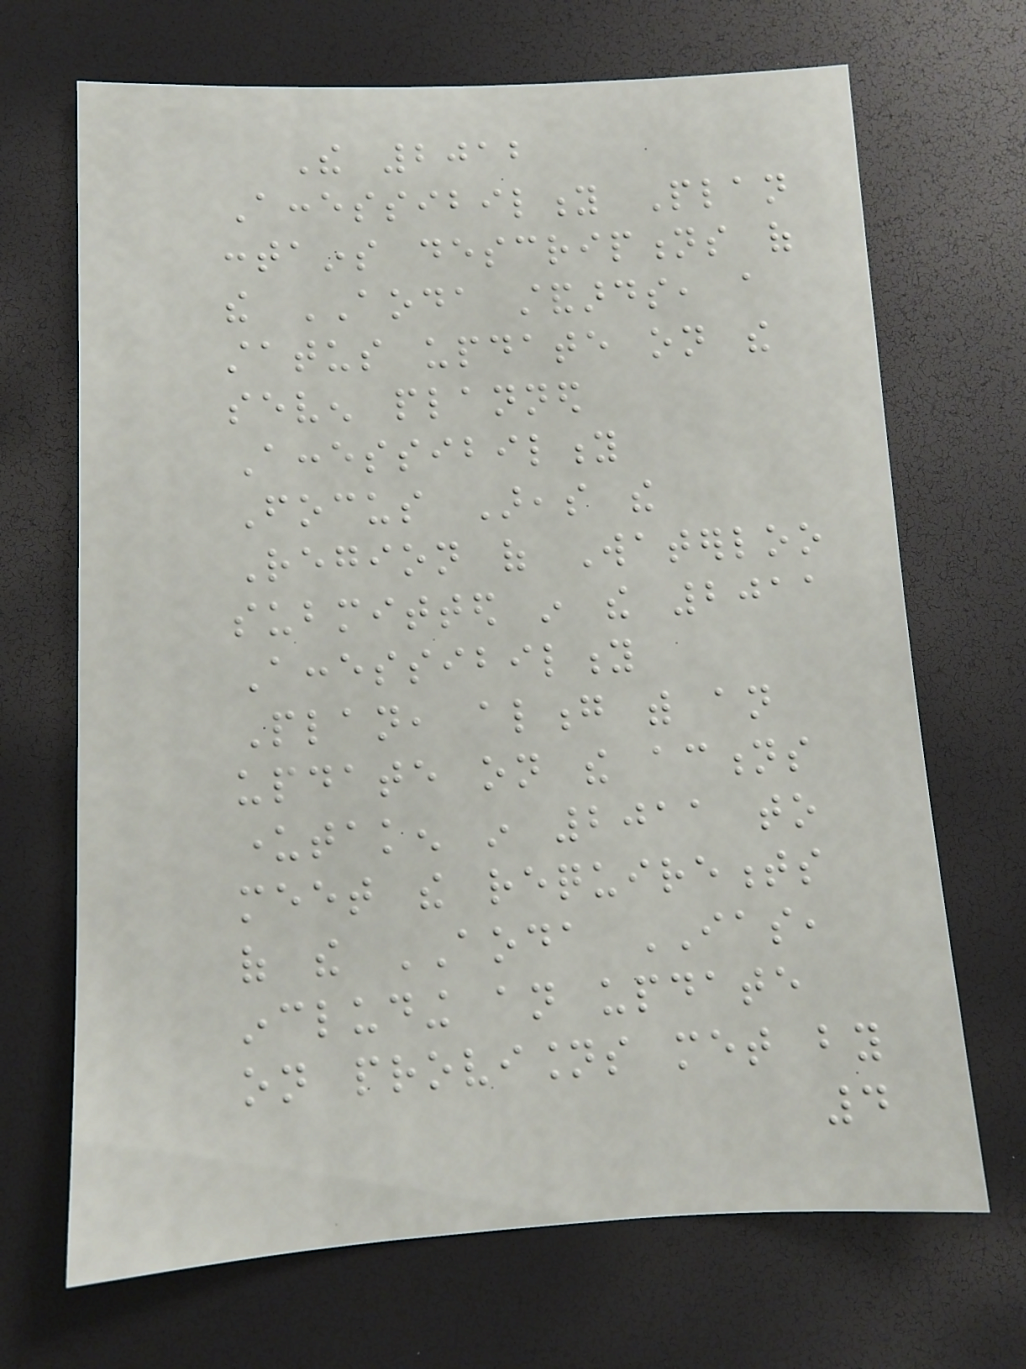The 2012
Accessibility Plan
contains descriptions of
the AODA standards, a
status update on the
seven planned
Accessibility
Focus Areas the
Region of Waterloo
submitted in the 2011
Accessibility
Plan, along with an
update on the actions
undertaken in 2011 to
meet the requirements
of the AODA IAS,
including an update
on provisions met by
4
